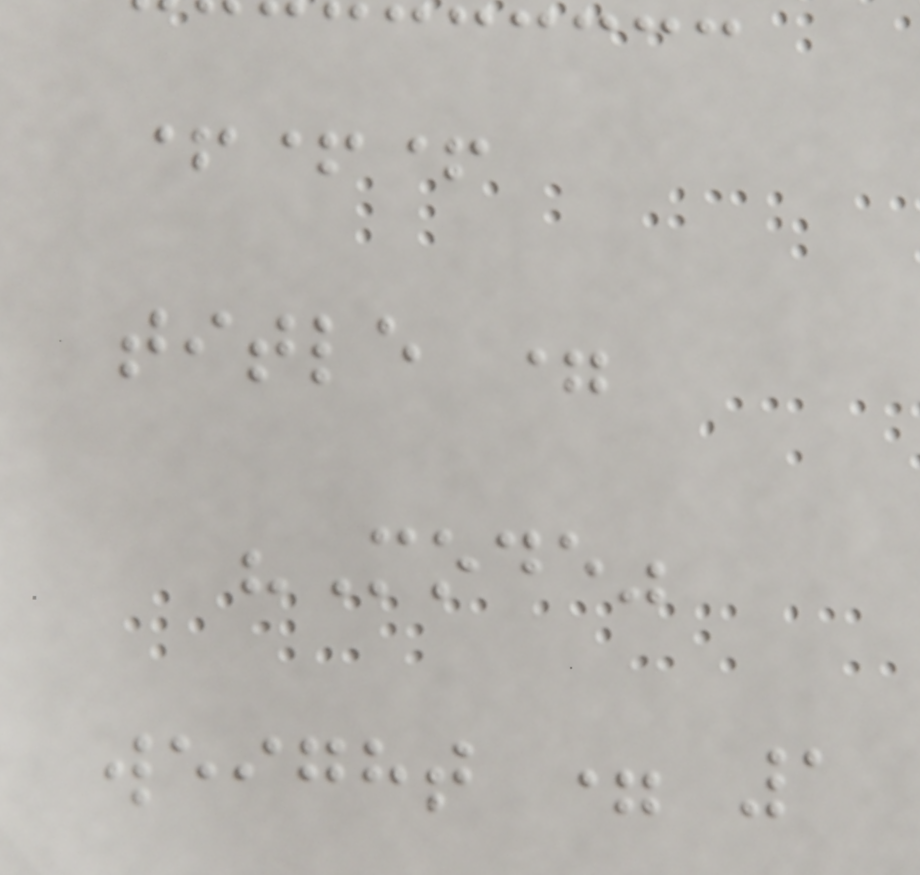+++
title =
"Mode"
weight = 1
